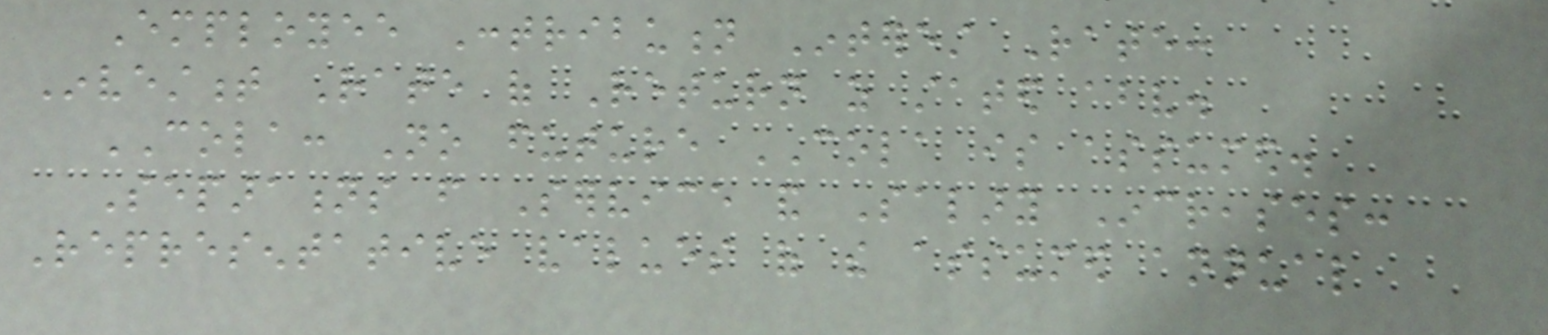Employee Contribution Interest Rate:
Investment Rate of Return as stated above.
COLA: No future COLA is assumed.
Separations from Service and Salary Increases:
Representative values of the assumed annual
